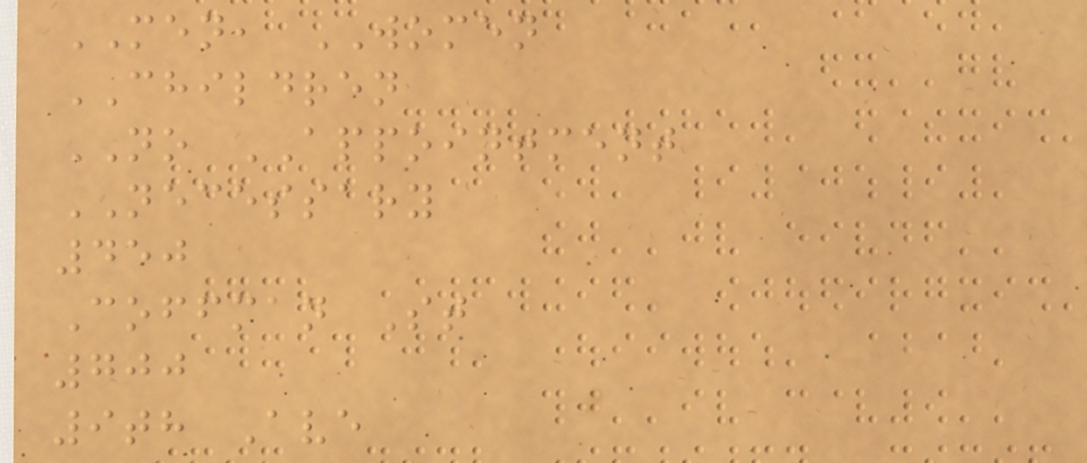MEN, WOMEN
CHILDREN
NO APPOINTMENT
NECESSARY
450
Coffman St
700
9th Ave
